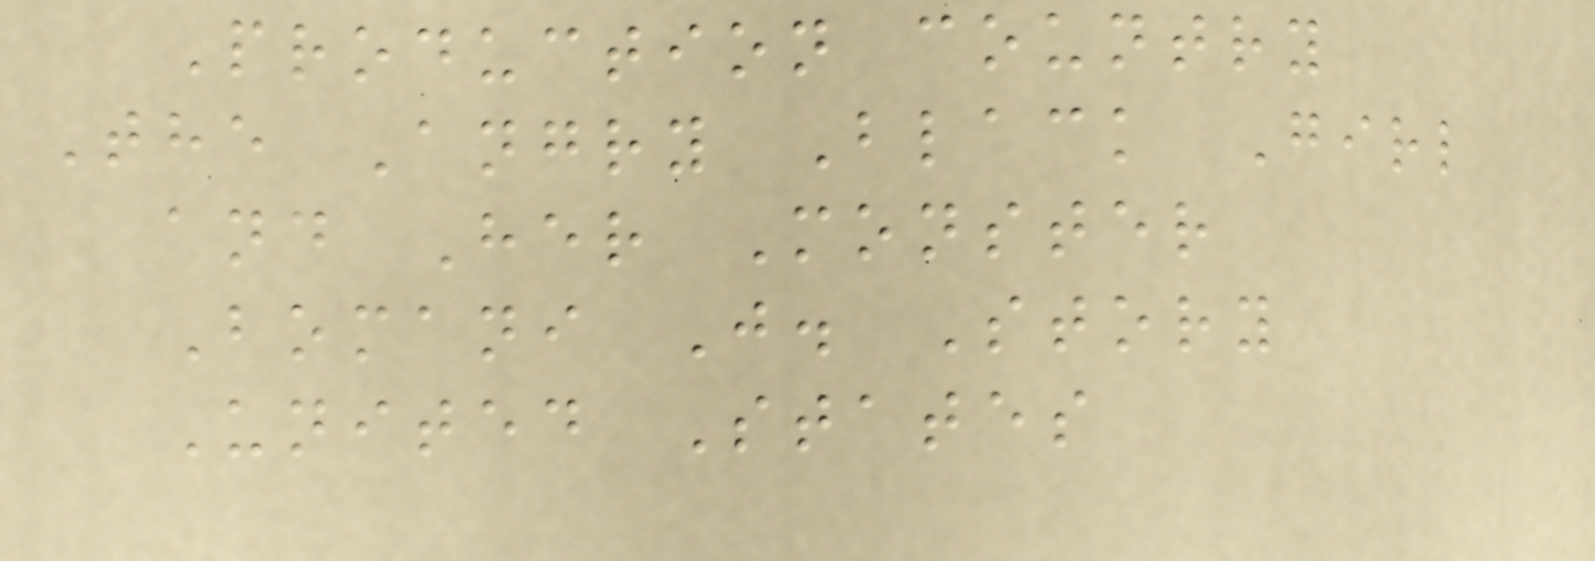Production country
The Angry Black Girl
and Her Monster
Bomani J. Story
United States
